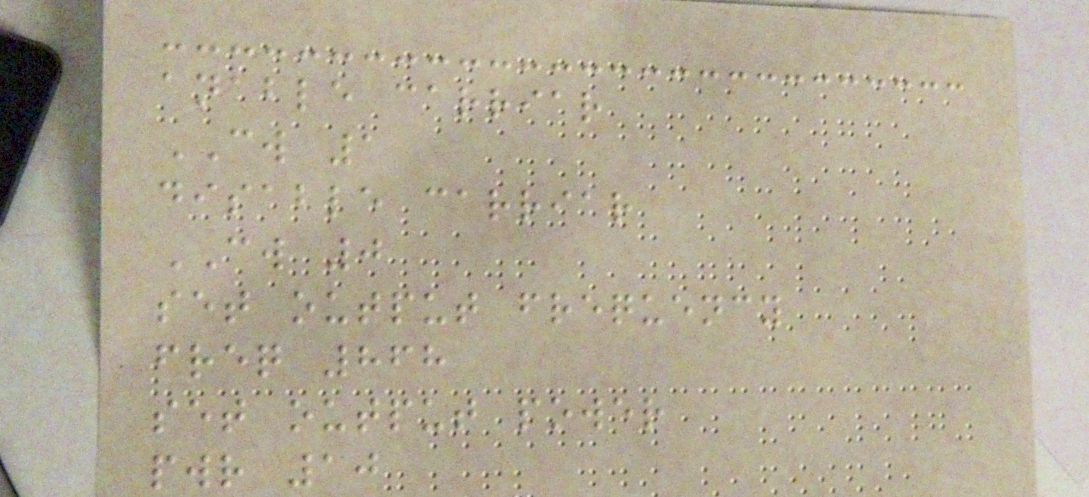anable carriar
CW 1
disable carriar
CW 0
set output frequency
freq 868
set output power
pwr 10
